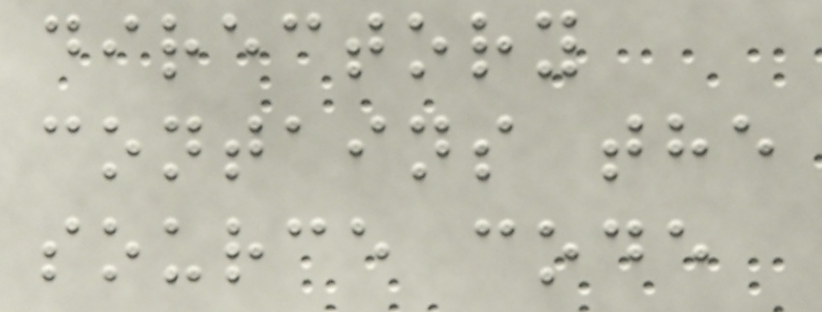directory
contains the
source code
